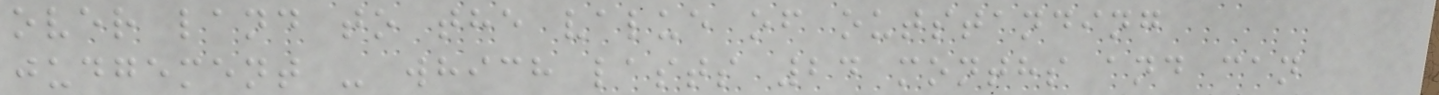over land to the value of outstanding
judgement - which lasts 24 months and can
